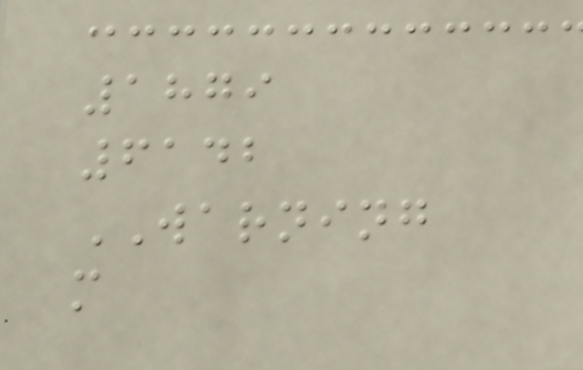1879
6142
WARNING
m
